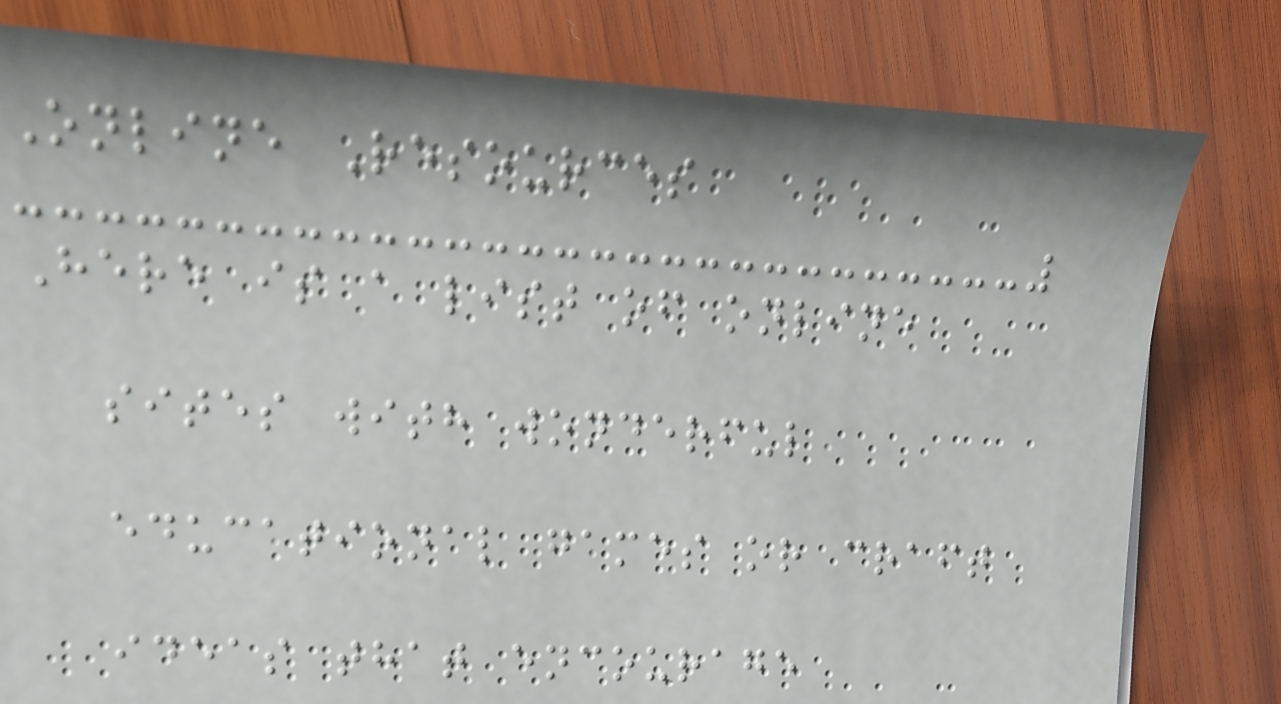Online Resources
Here is a list of online
sites with wonderful
educational games or craft
ideas that encourage
